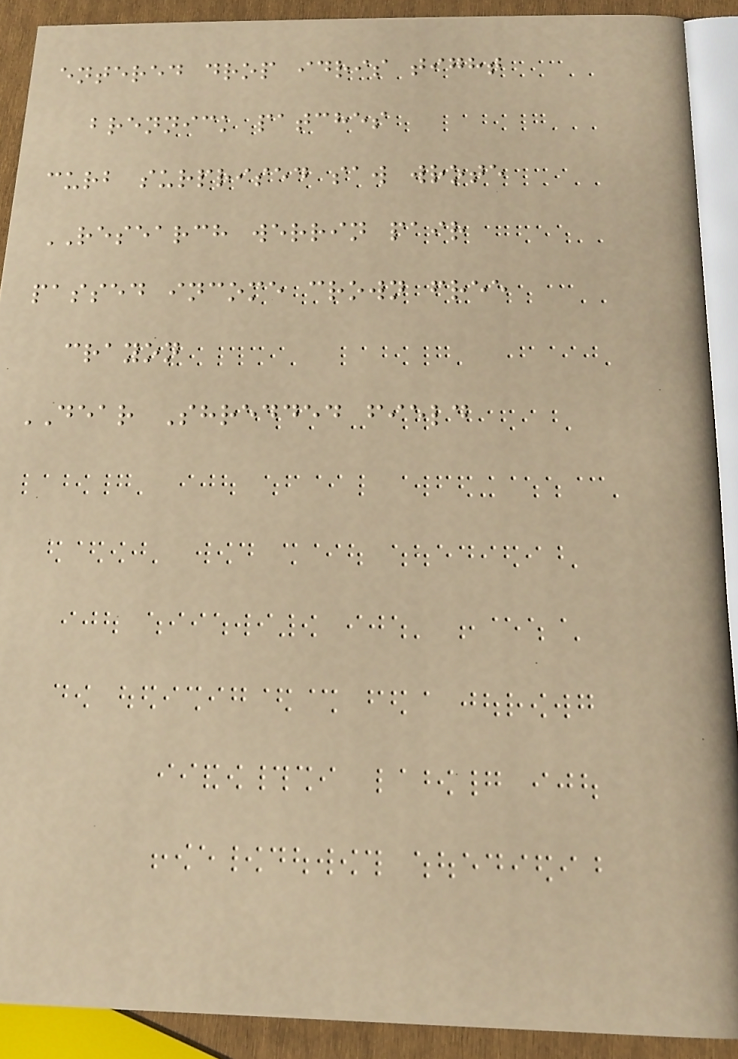entered drop idris tight
brennick patches
curb surprised saw wrote
RESEARCH werrin pair
passed income crown free
crayon
DEAR Shredded field
